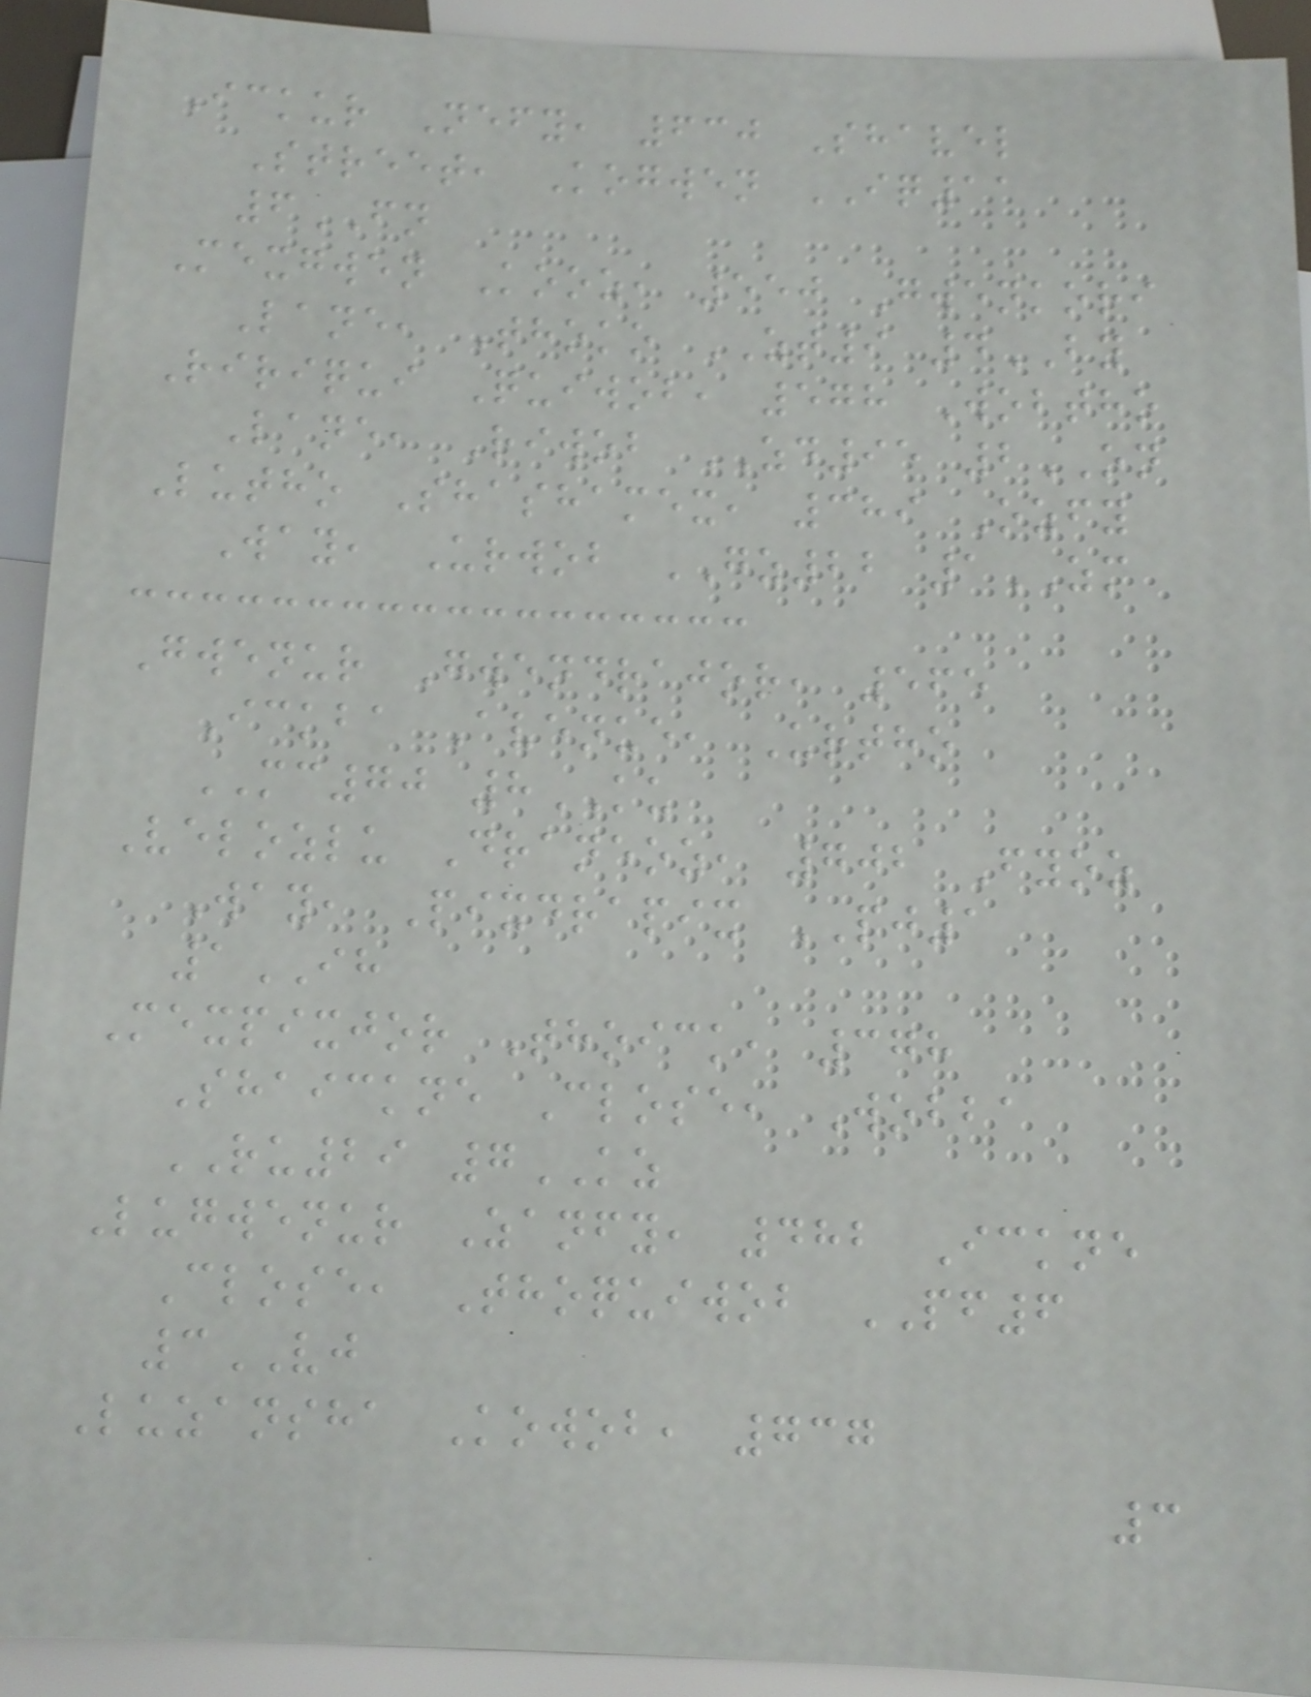Ickur Nefy, 630 Shavel
Street, Kogwen IQ11
6FN
Mexgwen Kooz, 550 Gwenkori
Lane, Thoko ZT9 4BY
Ririqui Quiwob, 578 Wobtho
Lane, Riwob ZD95 2ON
Lutho Shashamex, 389 Ozfy
Way, Urwob GZ22 1ZM
Gwenur Gwendrajor, 565
Ickba Avenue, Urtho
MC70 8KU
Velozlu Draneoz, 702 Fyoz
Way, Pixdrapix PJ1
1IH
Mexpixjor Thoick, 378
Shaickne Close, Wobba
RU29 7KZ
Lugwenur Zanfy, 482 Ickne
Close, Thoquiwob PF6
3VJ
Luzansha Kowob, 737
3
